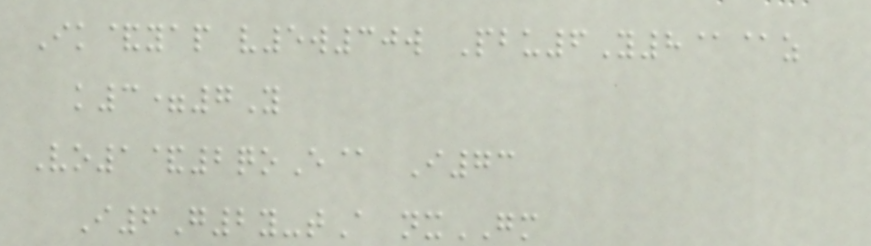Ik&yap v5w30w Pbu6Y8@@z
k3=7Y
Vo1&2qoE@ I73
I6G2y-tA nxGM
